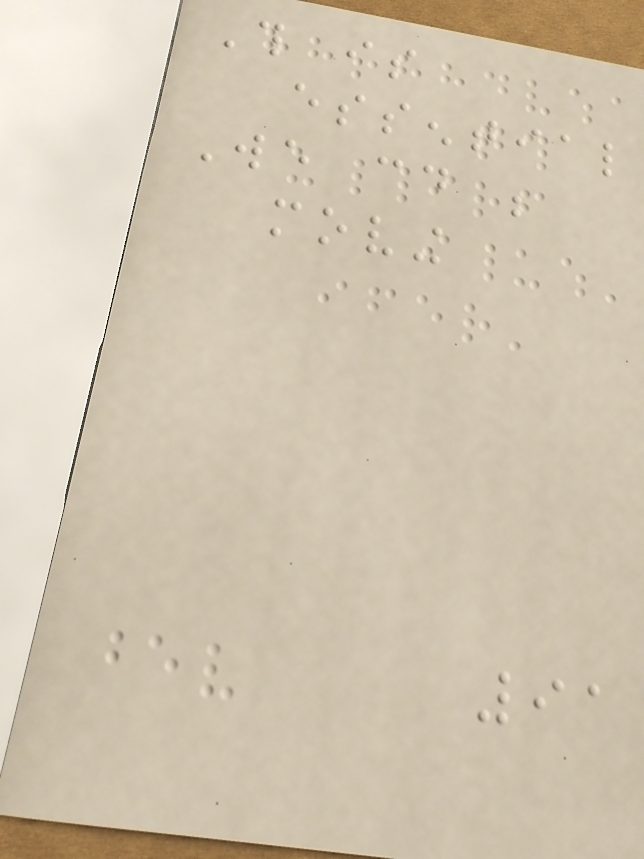This is
essential
We could be
moving
91
